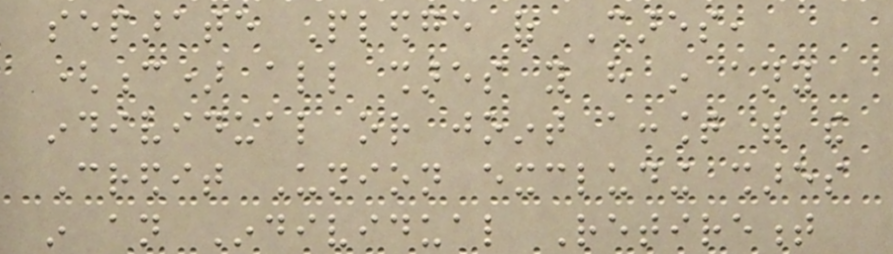separate Pledge of Shares,
(c) all shares you have in any
individual or joint account with the
Credit Union excluding shares
in an Individual Retirement
